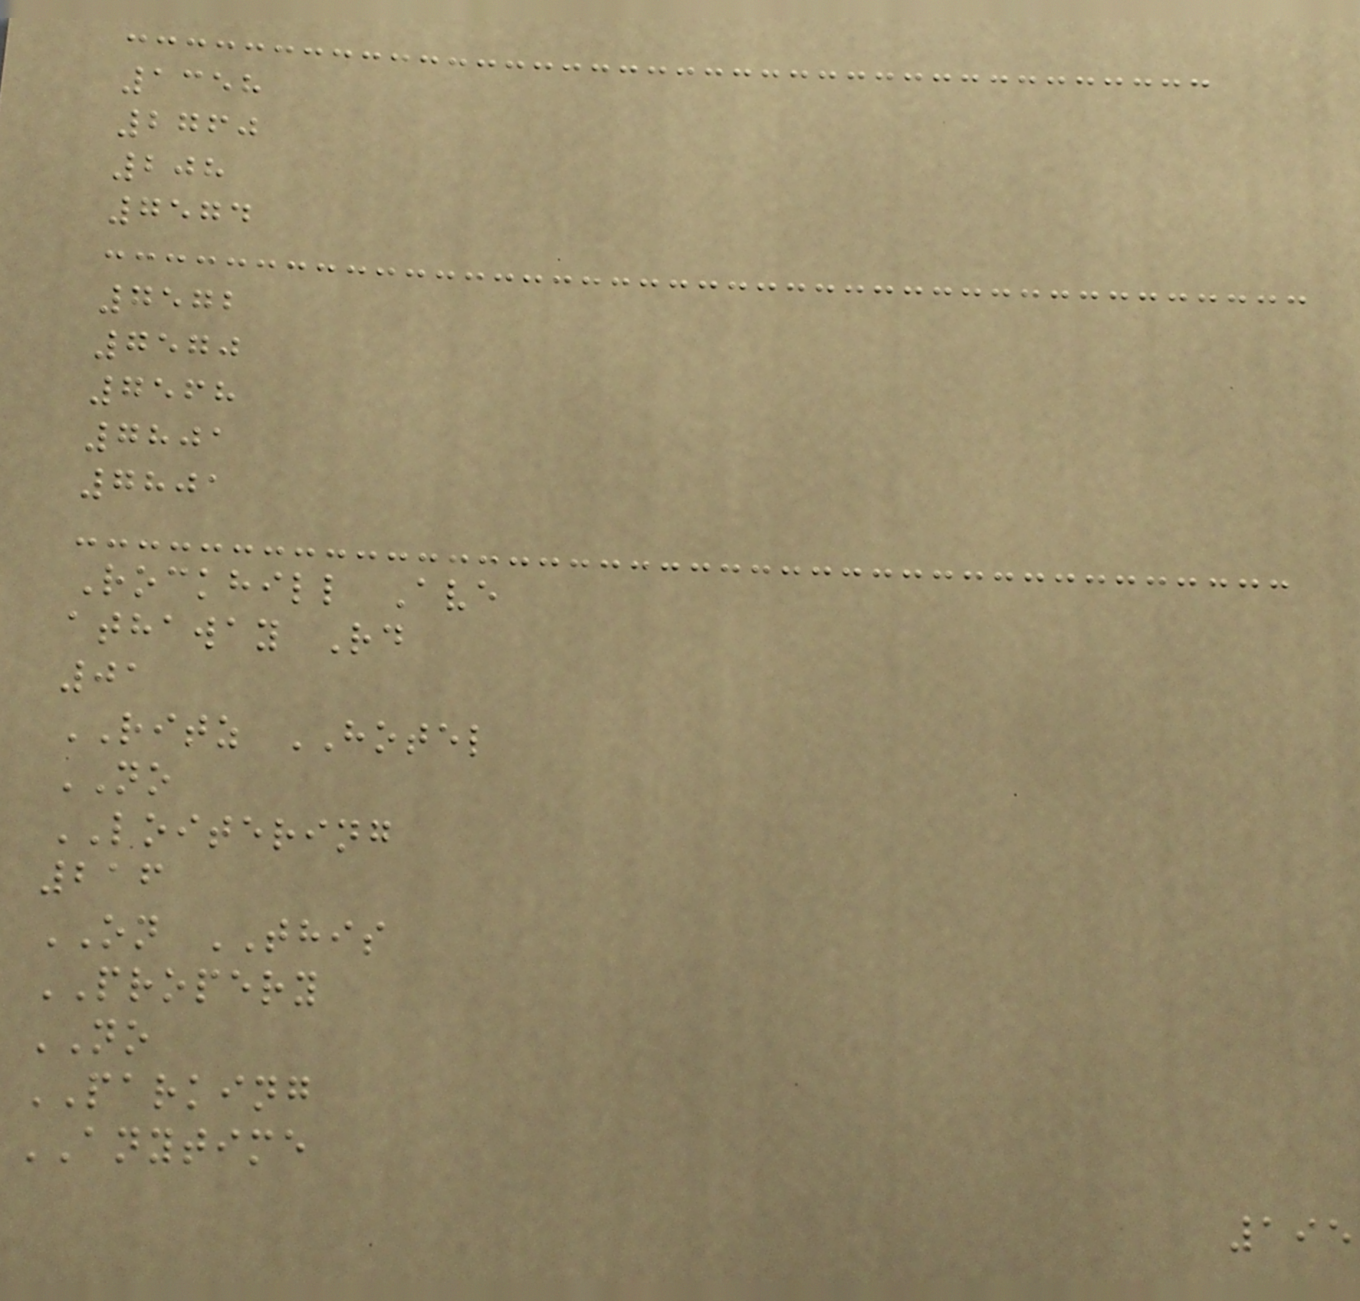1358
2760
208
7574
7572
7570
7568
7801
7801
Rockhill Ave
athaway Rd
01
RITZ HOTEL
NO
LOITERING
216
ON THIS
PROPERY
NO
PARKING
ANYTIME
195
